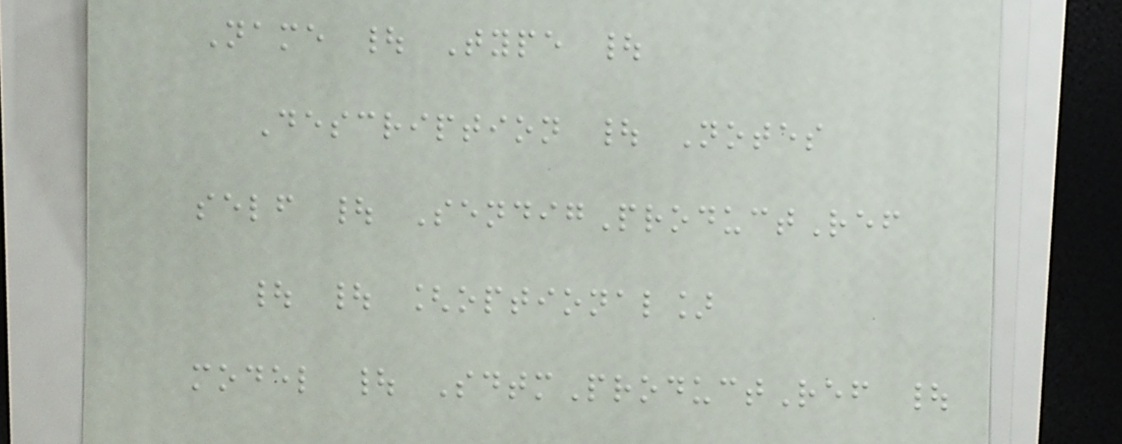Name | Type |
Description | Notes
self | SendigProductRef
| | [optional]
model | SdtmProductRef |
